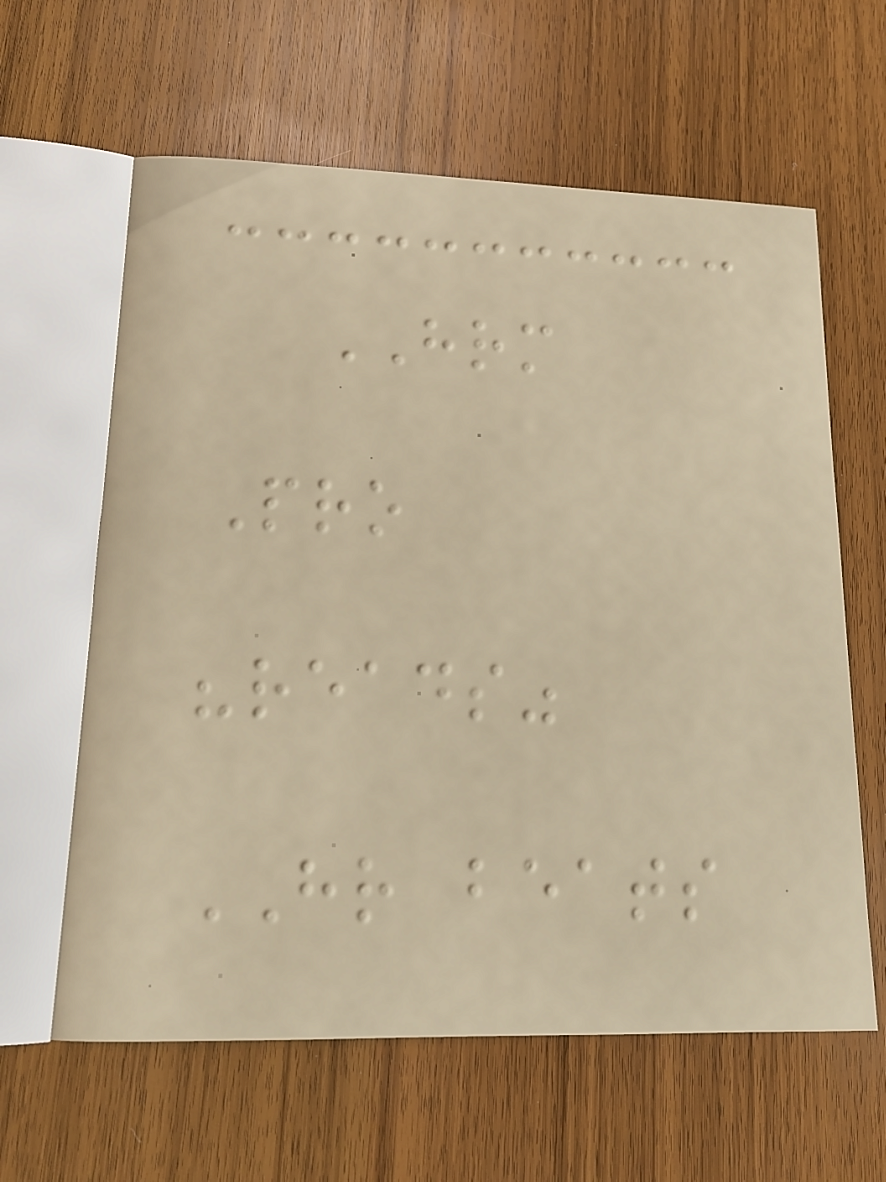HRM
Pro
"reads"
HR beats
